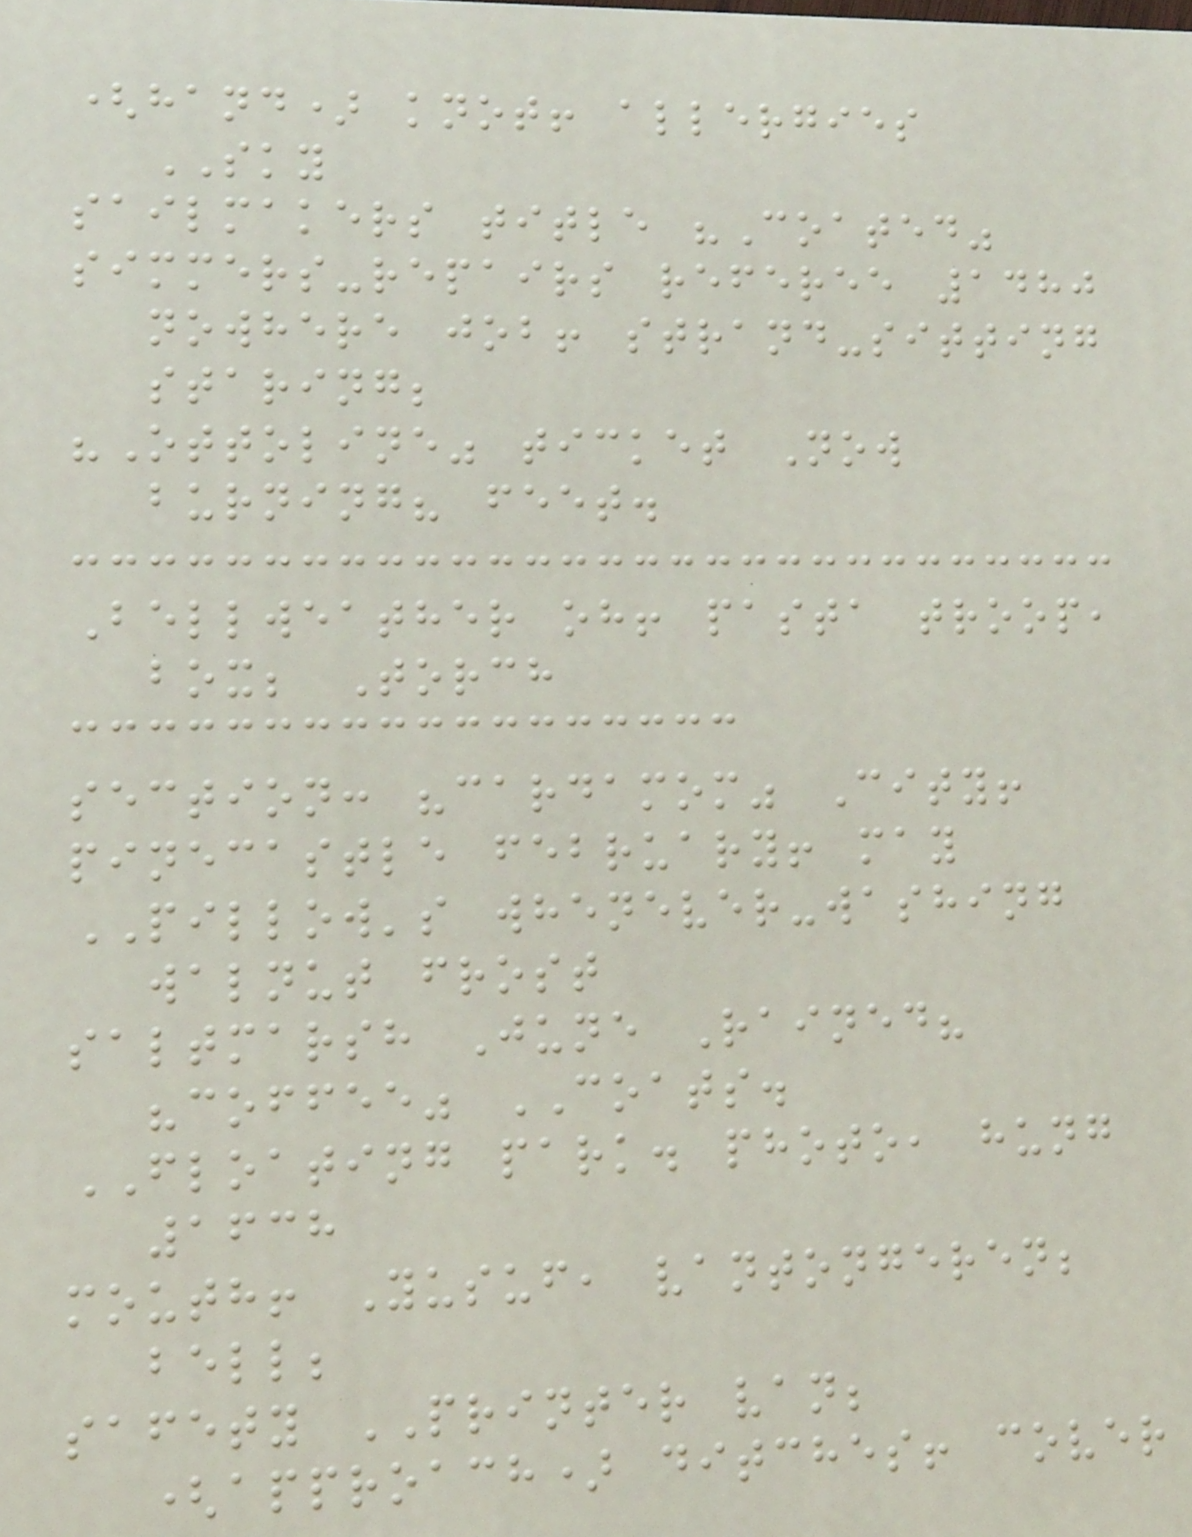(hand) knot! allergies
SKY
sailmakers title "Coated"
simmers-repairs referee 1480
nowhere job! strand-sitting
staring;
"Ottoline" ticket Now
burning? feet.
Bellweather oh! pasta troop,
box; Torch
section: "cardamom" City!
pinecastle february! may
PILLOW's whenever-washing
walnut frost
saltmarsh June Rained?
"coffee" COATS.
FLOATING park. photo, hung
1638
mouth! Yusuf, vantongeren;
bell;
safety PRINTER van;
(approach) ditches! cover
